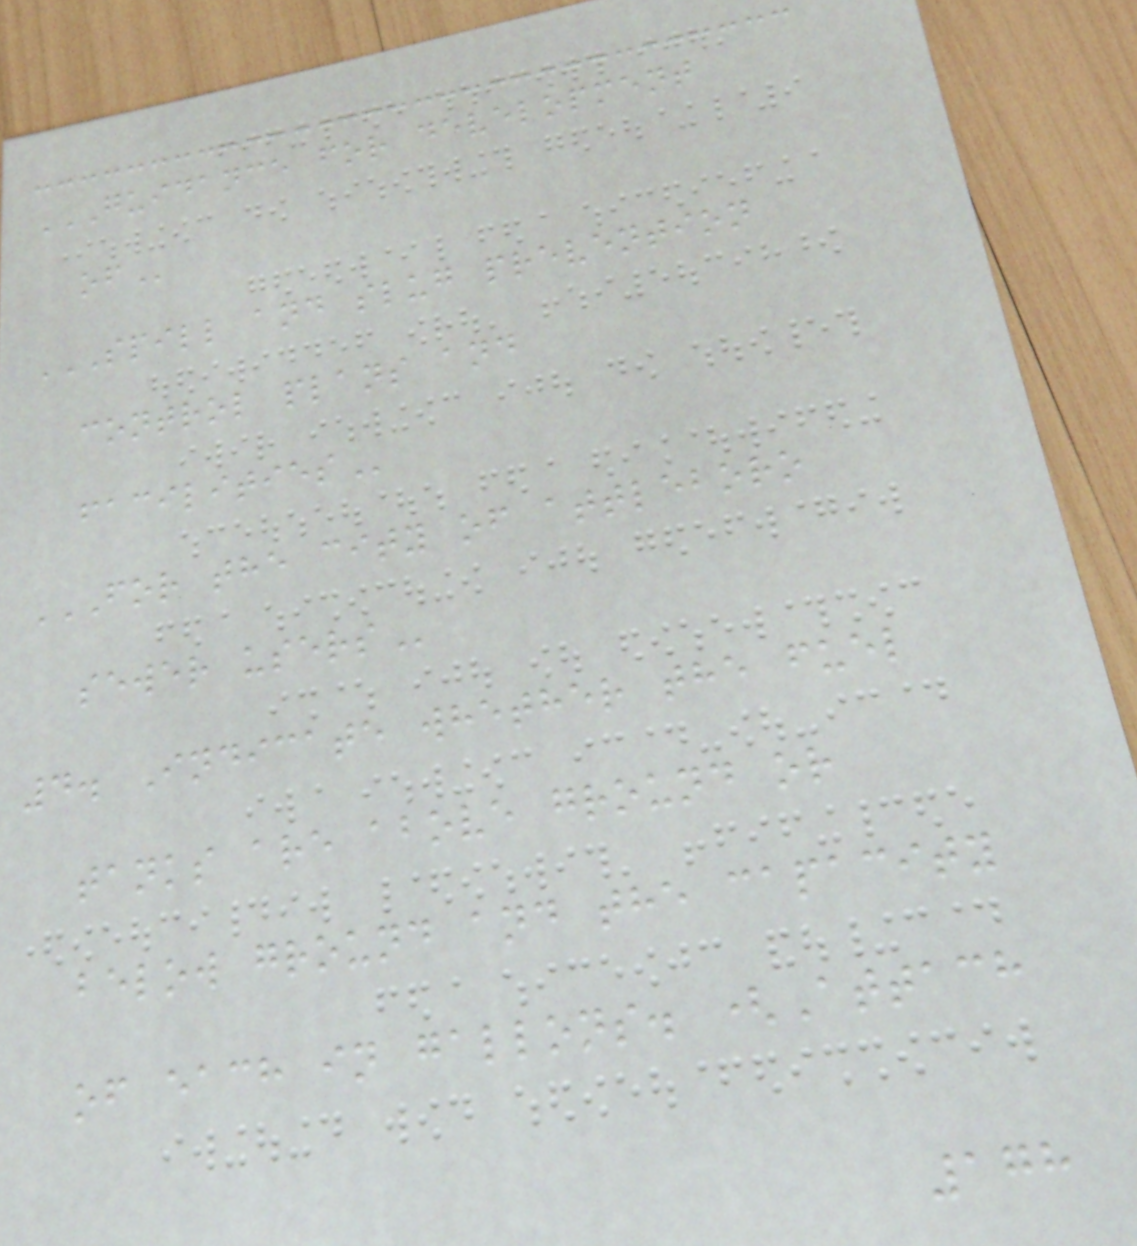GUIDANCE FOR DEVELOPMENT
OF
SPILL AND SLUG PREVENTION
CONTROL PLANS AND
FACILITIES
FOR THE CITY OF ATTLEBORO
SEWER USERS
4. Indicate whether the fuel
tanks are above ground or
below ground and the capacity
of each in gallons. (Attach
178
